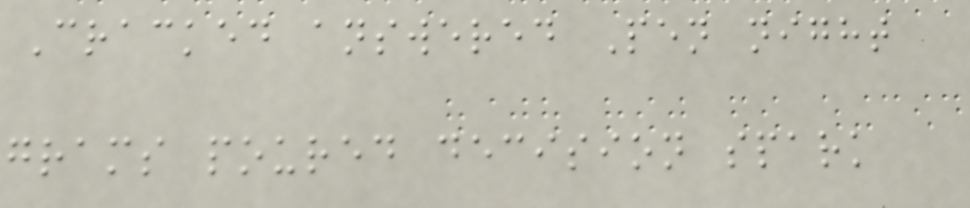Cracked answered Pen night
grams poured decision spark
